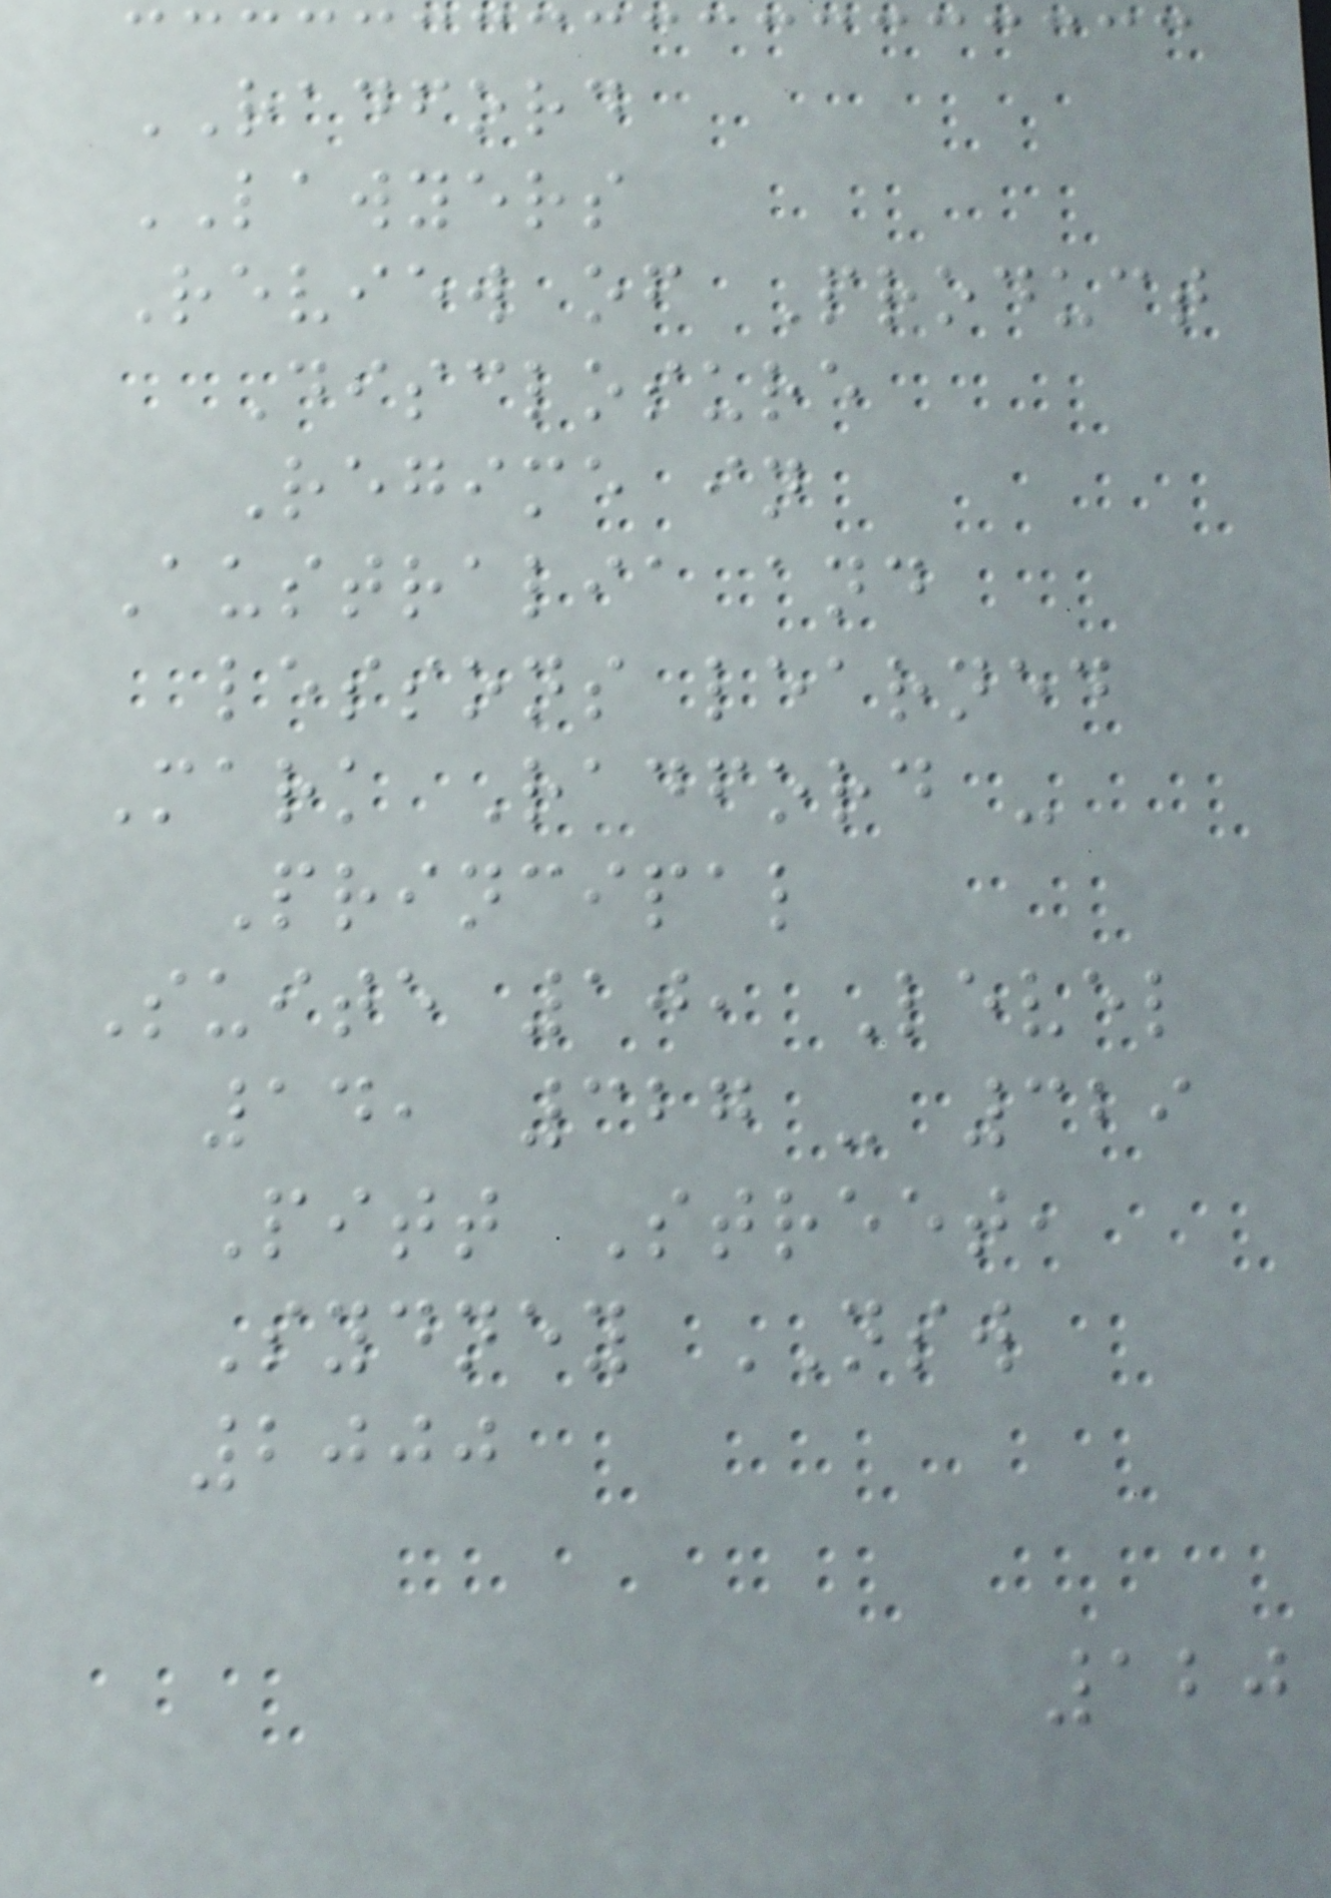RADFORD
LAWYERS
Review of Product
Disclosure
Regime in
Australia and
lessons learned
Mark Radford -
Principal
Suite 10, Level
14, 327 - 329
Pitt Street,
Sydney NSW
2000
120
